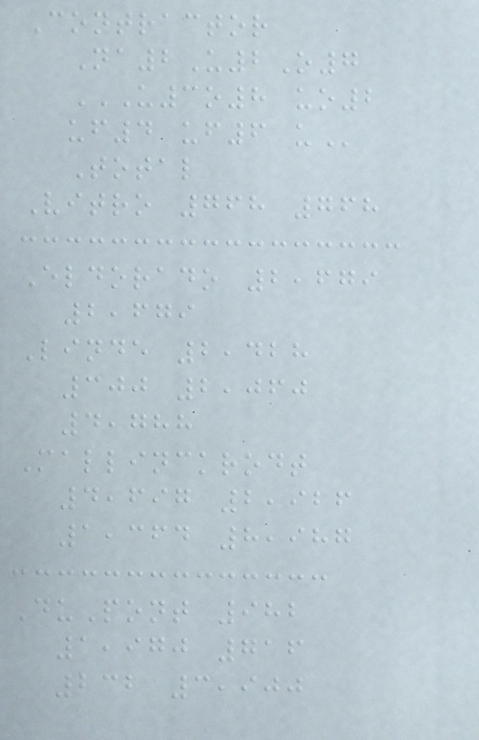Contractor
Na2U2O7
U3O8 UO2
UF4 UF6 U
Total
Vitro 768 768
Eldorado 2,679
2,679
Linde 2,428
300 2,060
4,788
Mallinckrodt
4,697 2,926
1,364 8,987
DuPont 982
1,970 716
232 3,900
